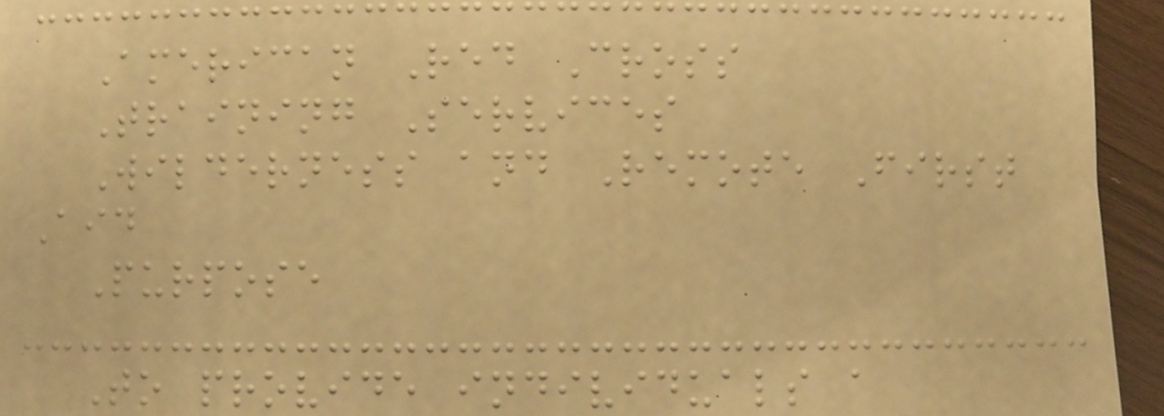American Red Cross
Training Services
Wilderness and Remote First
Aid
Purpose
To provide individuals a
